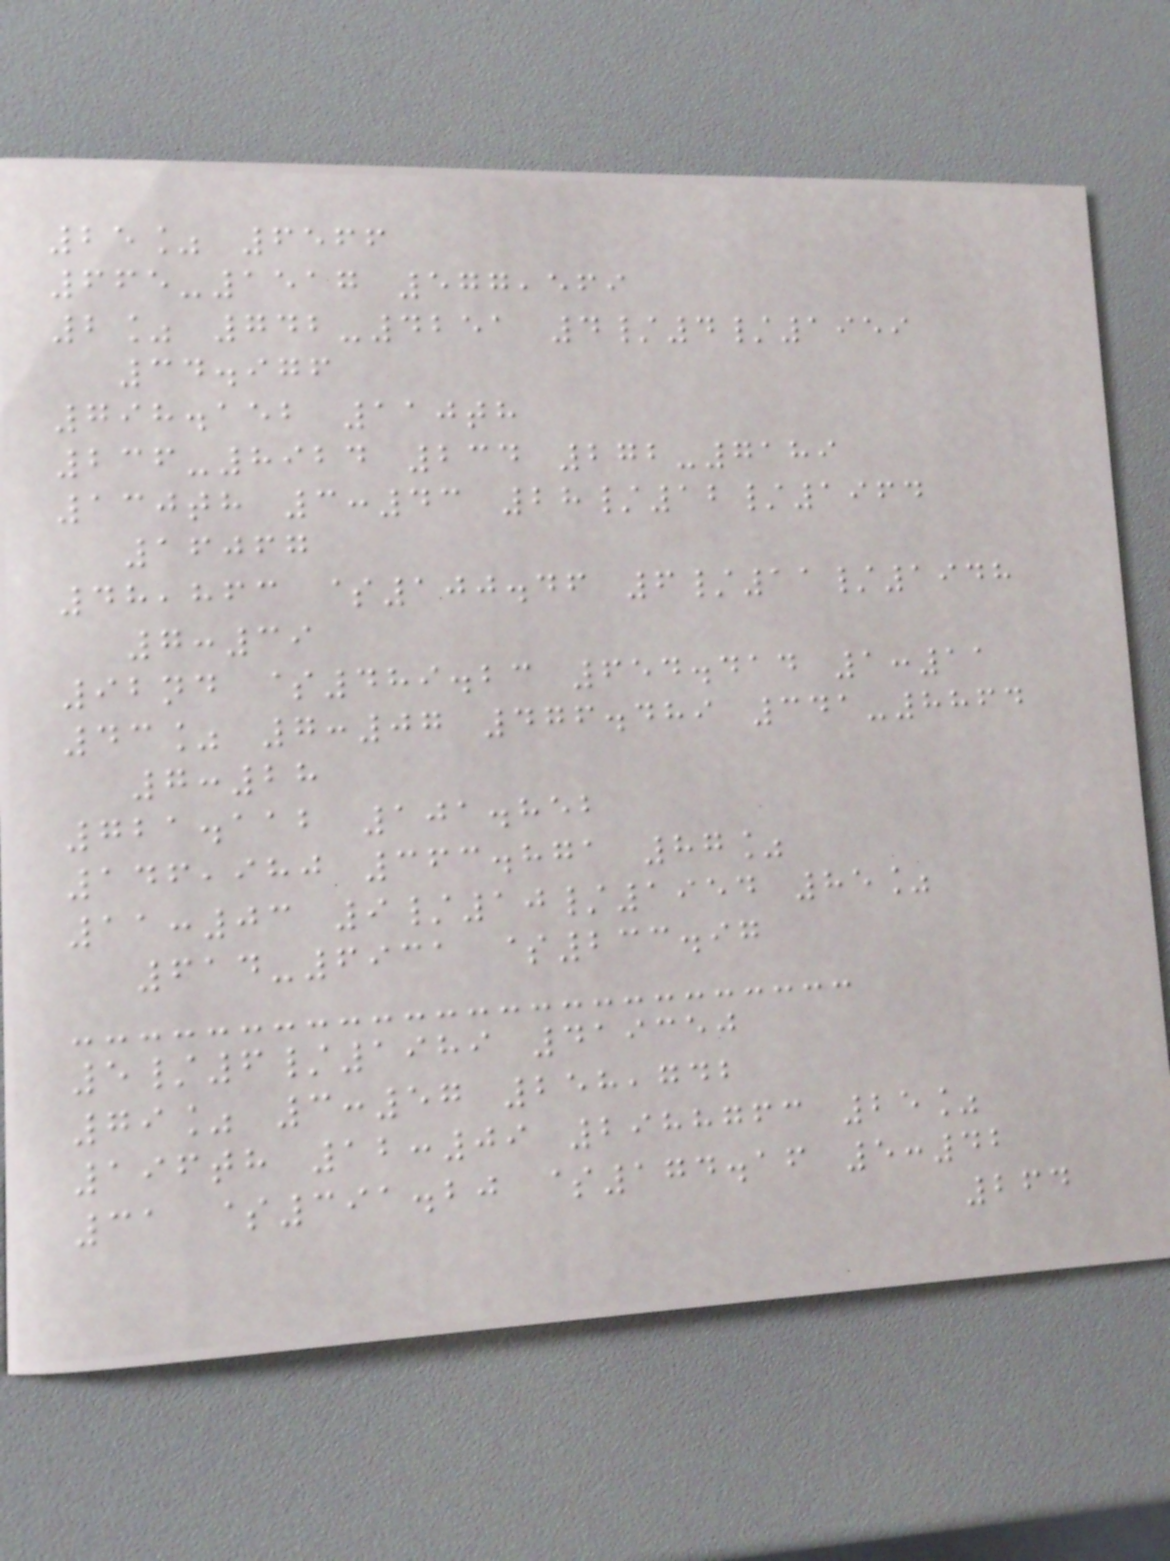25% 6566
665-1517 577,569
2% 742-4251 4/4/1959
34.976
798.152 110th
236-8924 234 272-7189
130th 3:43 28/12/1964
16067
48,863 $100.46 6/11/1948
7:39
92nd $489.23 654.414 1:11
43% 7:07 476.489 341-8864
7:28
721.112 101.852
146,980 363.871 87%
11:03 9/10/1954 85%
614-6931 $233.97
5/6/1989 419350
79% 3:57 258,742
196th 12:09 2988763 25%
31 $391.20 $174.16 5:42
264
